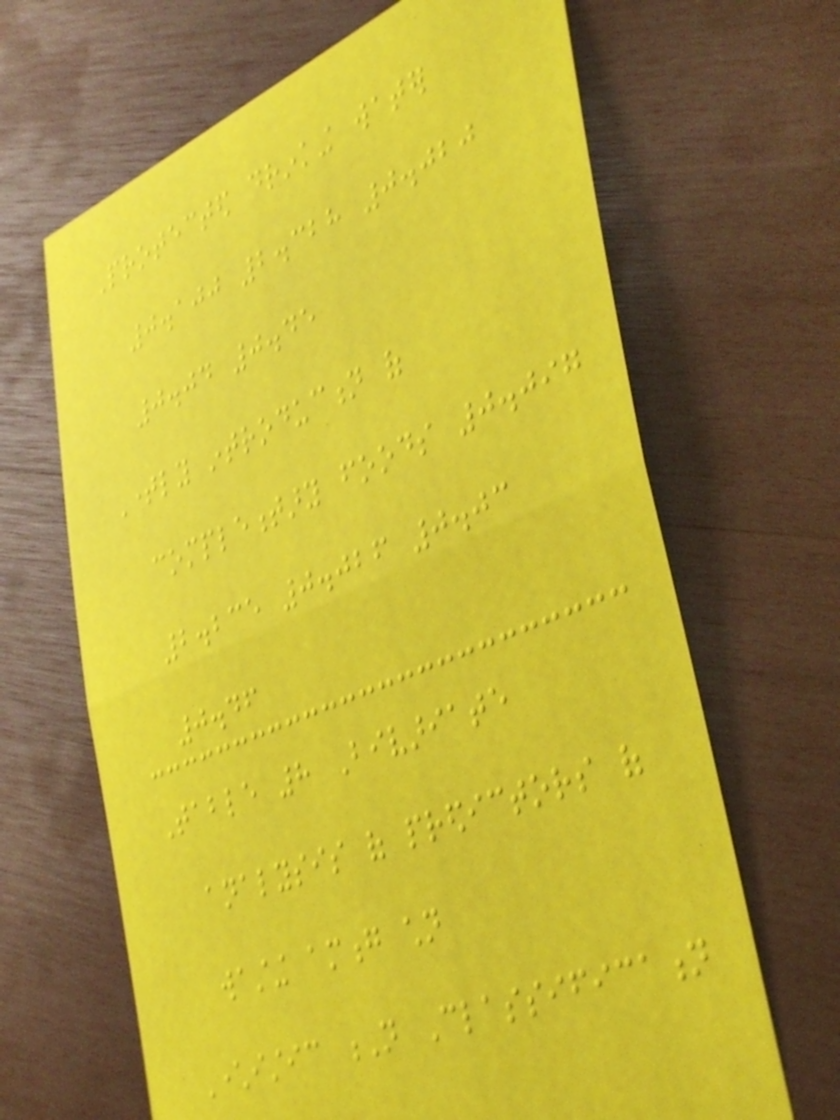Protected drinking water
0.100 2.328 0.020
0.04 0.45
Timely introduction of
complementary foods 0.097
2.235 0.026 0.03
0.46
Table 8 Bivariate
analysis of predictors of
wasting among children
Characteristic N Classification
